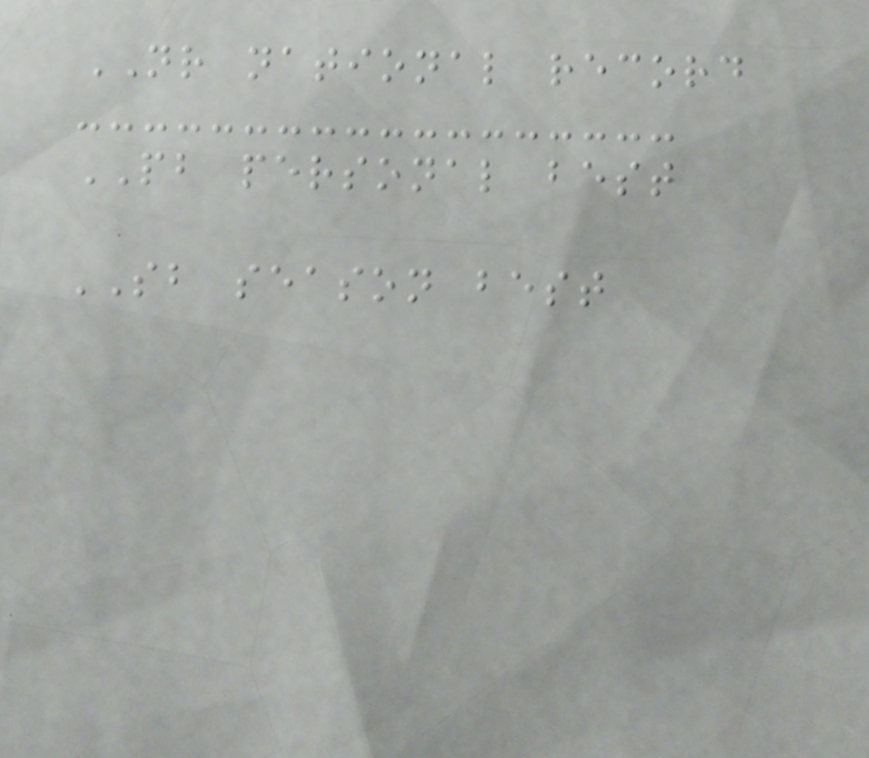NR national record
PB personal best
SB season best
